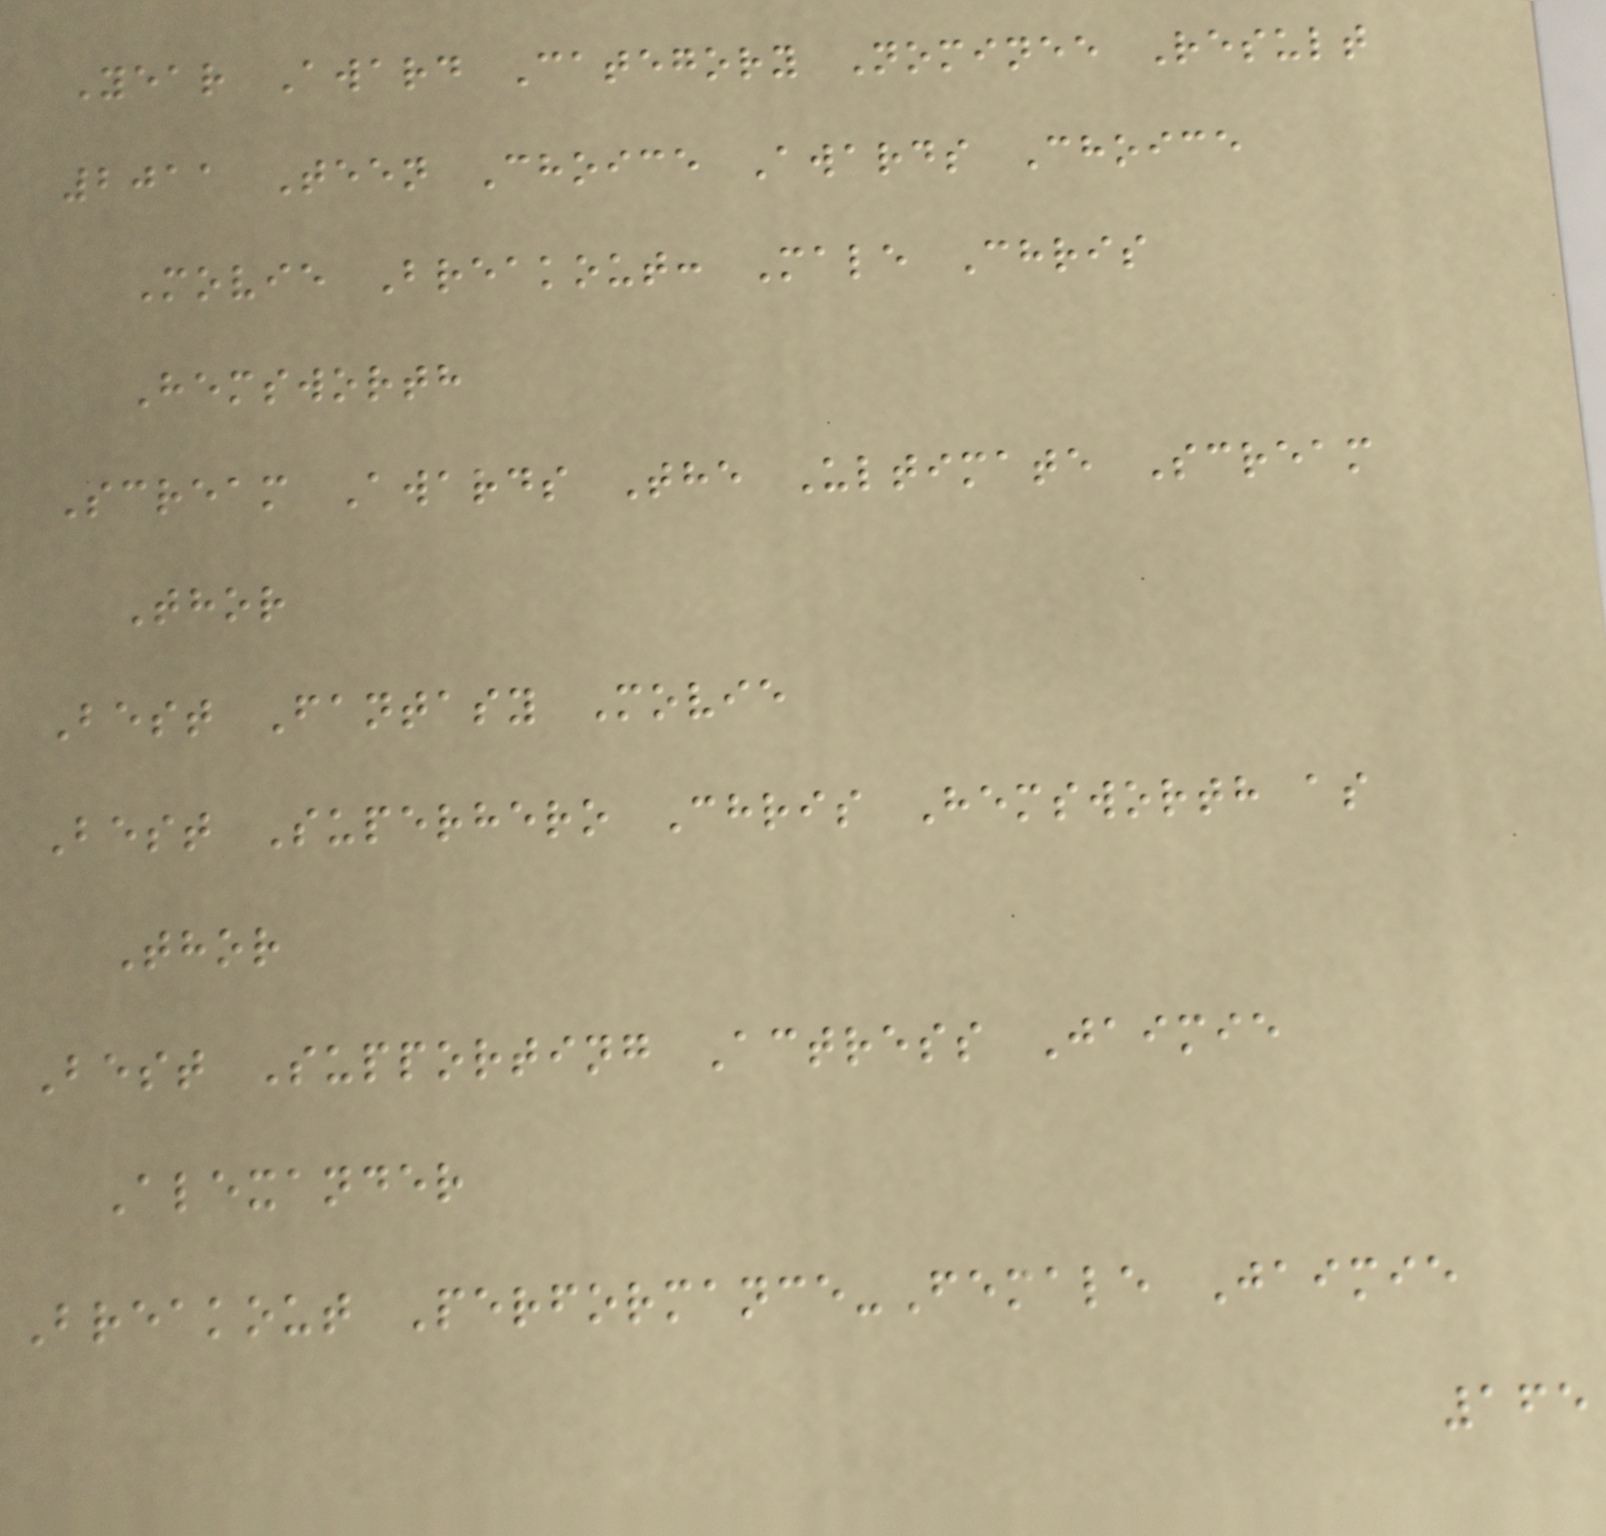Year Award Category Nominee Result
2011 Teen Choice Awards Choice
Movie Breakout: Male Chris
Hemsworth
Scream Awards The Ultimate Scream
Thor
Best Fantasy Movie
Best Superhero Chris Hemsworth as
Thor
Best Supporting Actress Jaimie
Alexander
Breakout Performance-Female Jaimie
165
